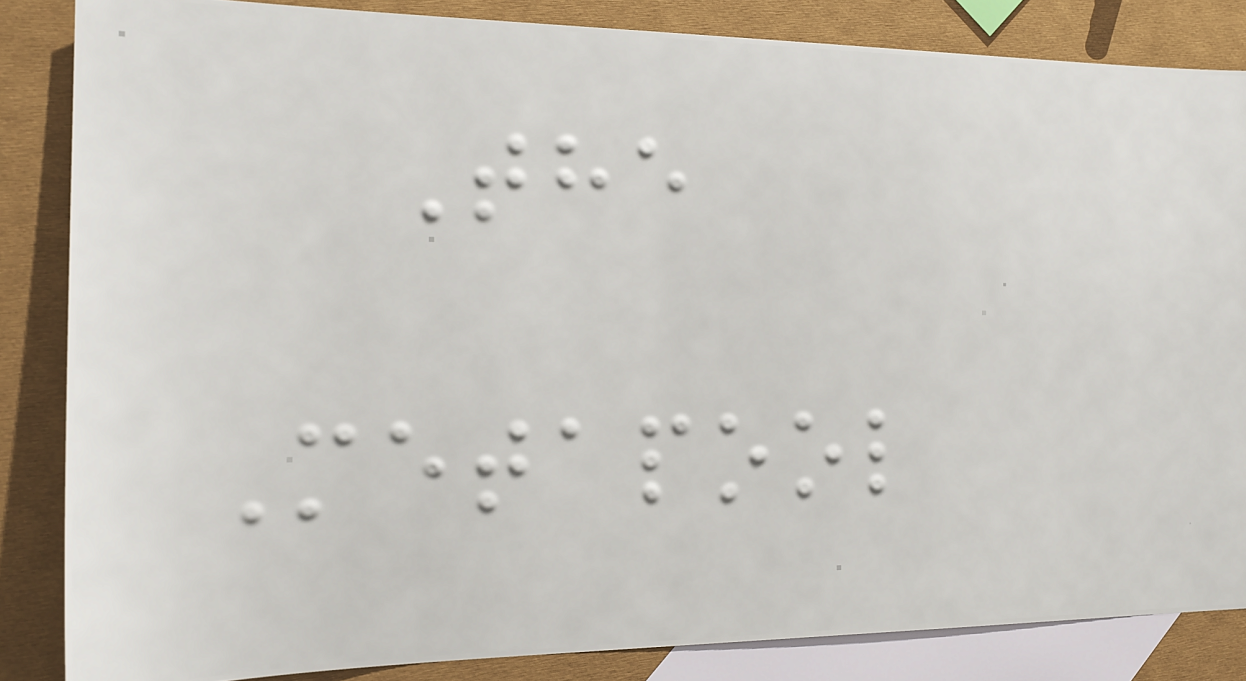The
Metapool
